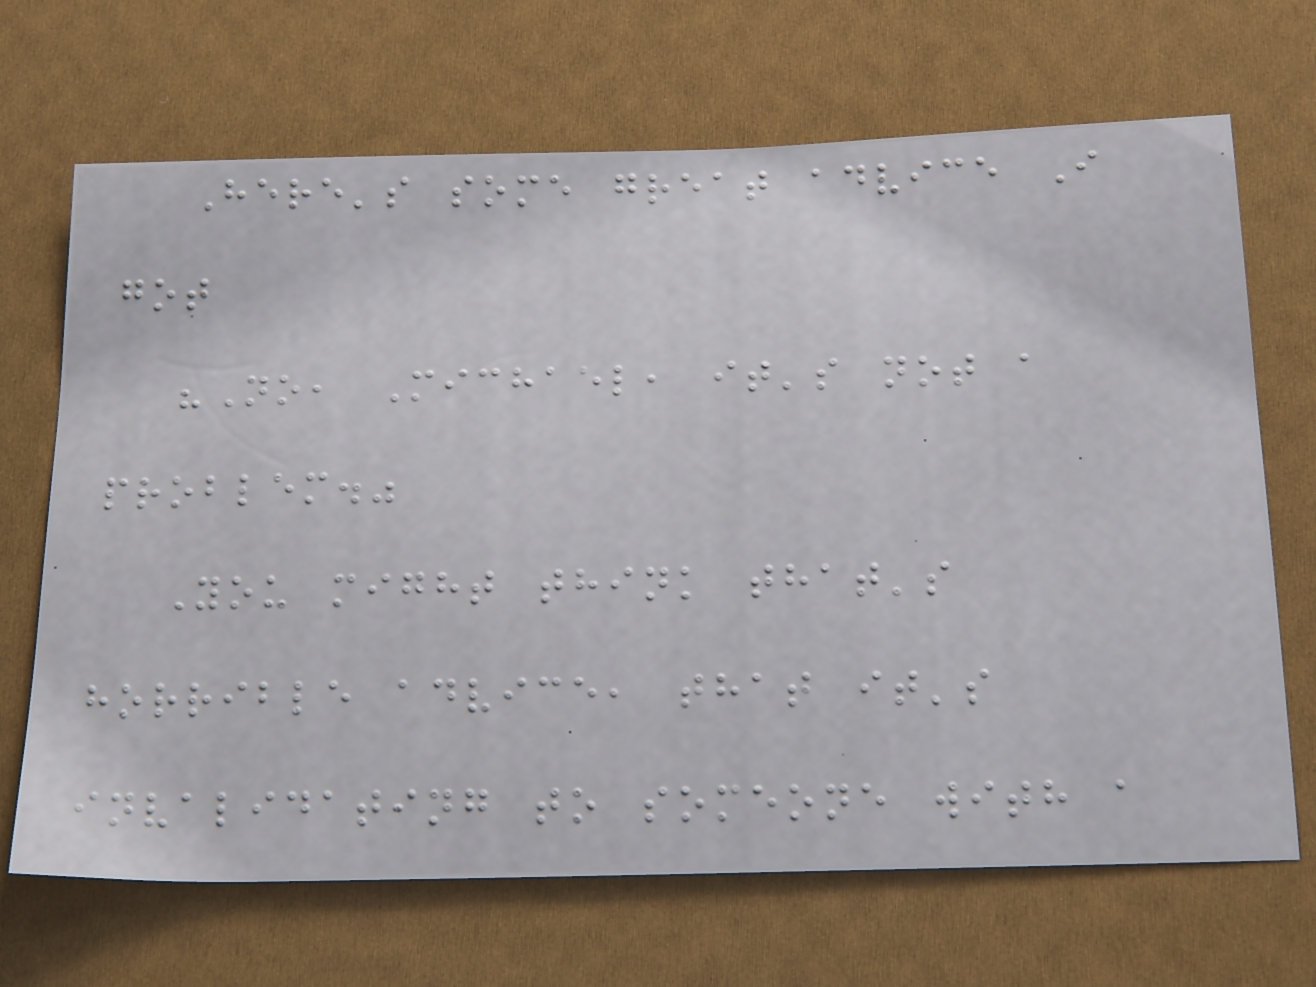Here's some great advice I
got
"No, Michael, it's not a
problem."
You might think that's
horrible advice, that it's
invalidating to someone with a
